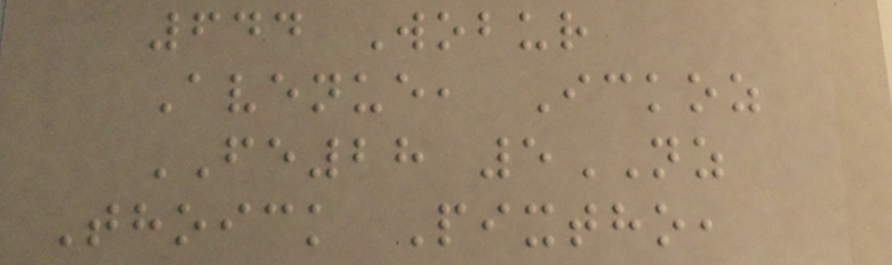644 Wobur
Avenue, Ickoz
FE28 5NZ
Thoick Pixtho,
